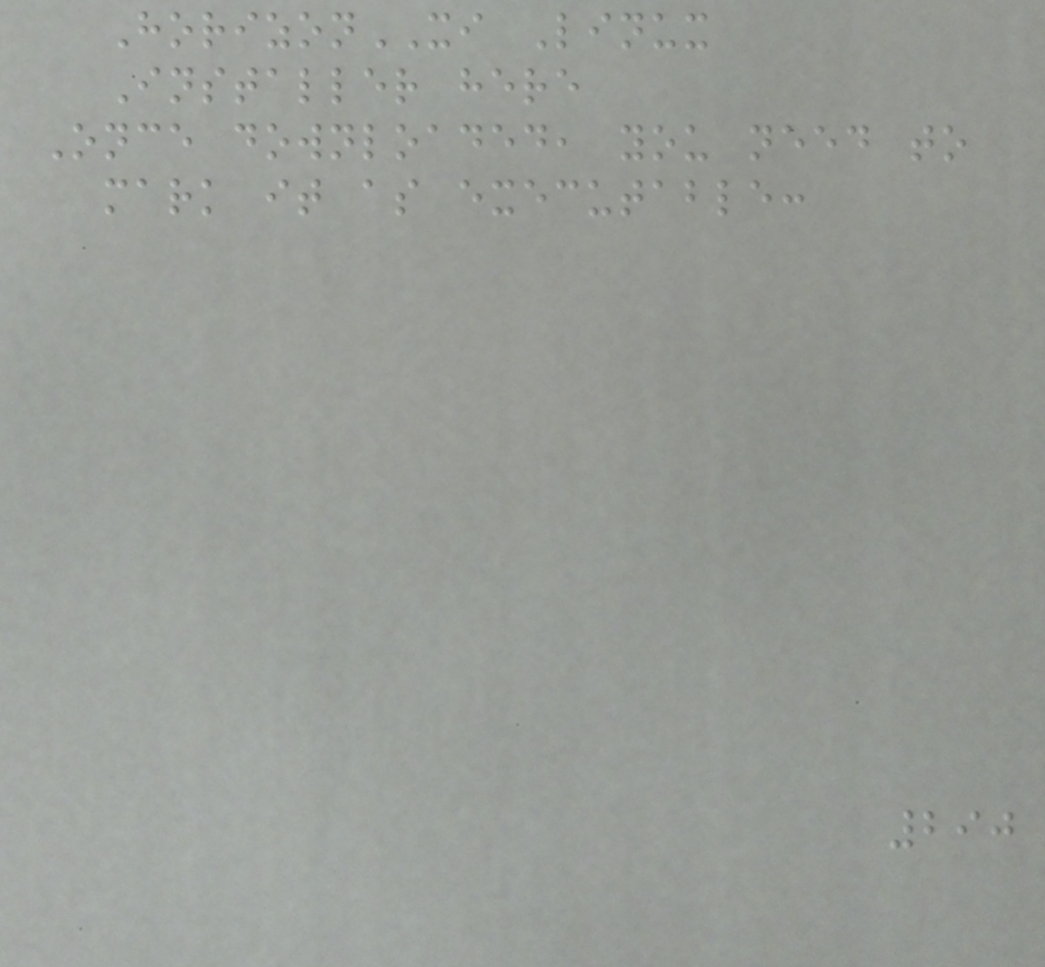HorizonXI Linux
Installer here
Once downloaded, you need to
mark it as executable:
290
